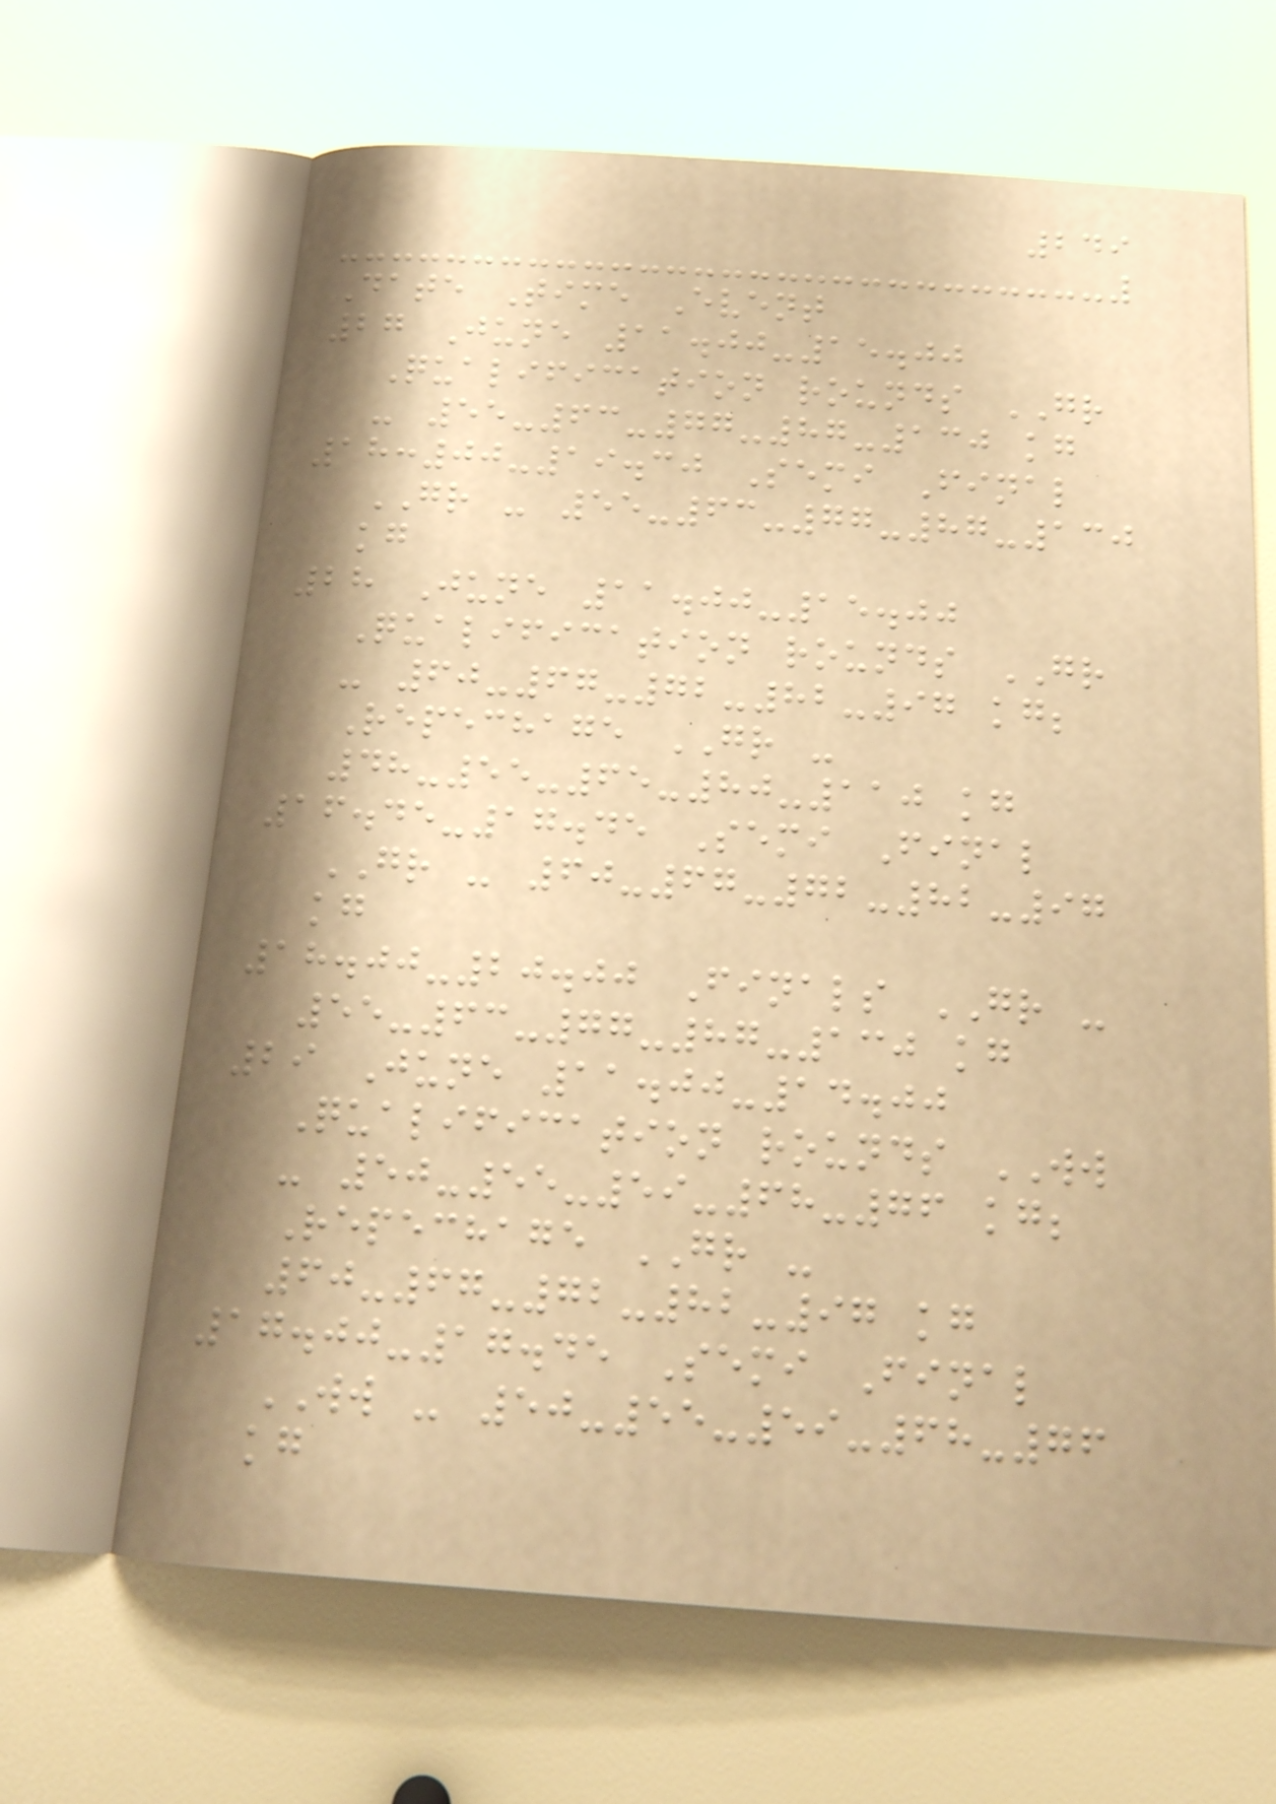249
Date Time Event
27 June 11.00-15.00
Qualification rounds GR
- 55-63-77-87-130 kg
18:00-19.30 Semi Final
GR - 55-63-77-87-130
kg
28 June 11.00-15.00
Qualification rounds GR
- 60-67-72-82-97 kg;
Repechage GR -
48-55-65-80-110 kg
16.45-17.45 Semi Final
GR - 60-67-72-82-97
kg
18.00-20.00 Finals GR -
55-63-77-87-130 kg
29 June 11.00-14.00
Qualification rounds WW
- 50-55-59-68-76 kg;
Repechage GR -
60-67-72-82-97 kg
17.00-17.45 Semi Final
WW - 50-55-59-68-76
kg
